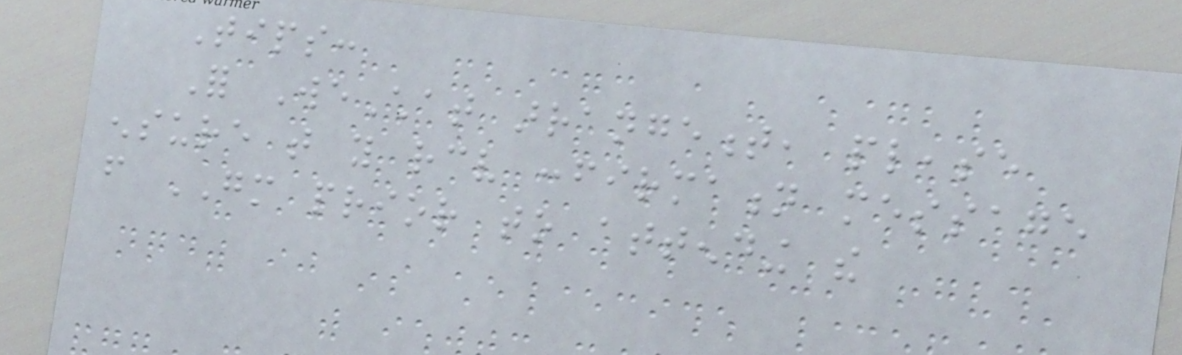Tips:
For WeChat arrangement, please
ensure that you receive confirmation message
from GM prior to attending the
